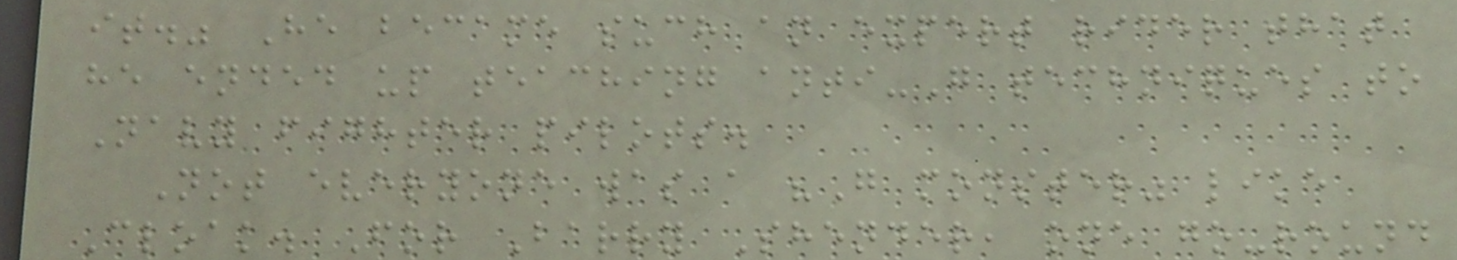it." He became such an expert rider that
he ended up teaching anti-G techniques to
Navy fighter pilots.
Not everyone was a "G monster" like
Cloak. For Barry Shender, one go-round
